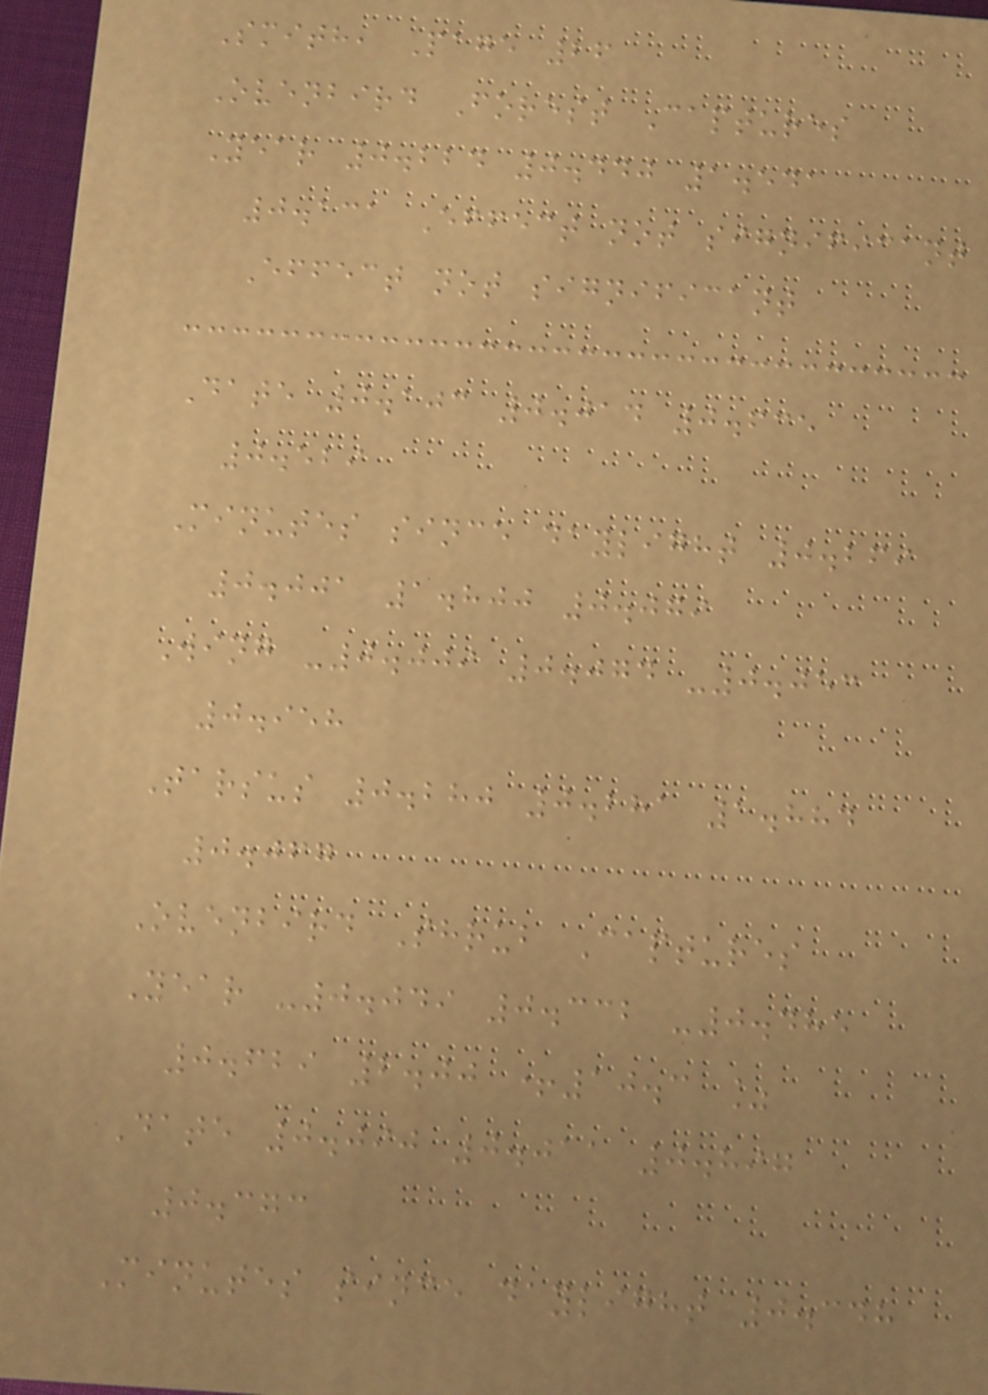Smith, Page 26
Ovenbird Forest Captures
Year 0.224 0.440 1.541
0.131 Effect not significant
Effect not significant
Date 0.103 0.014 0.635
0.529
Minutes since daylight 0.269
0.001 1.800 0.079
Wing -0.009 0.074 -0.053
0.958
Tarsus 0.280 0.281 1.884
0.067
Ovenbird Shrub Captures
Year -0.049 0.332 -0.485
0.629 2.00 +10.3 %
Date 0.090 0.011 0.897
0.373
Minutes since daylight 0.348
